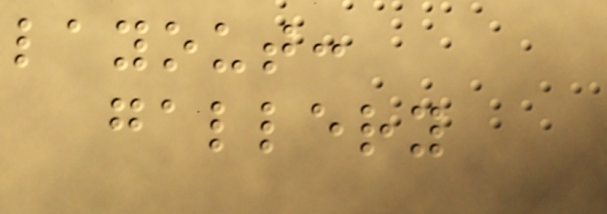layout:
gallery
